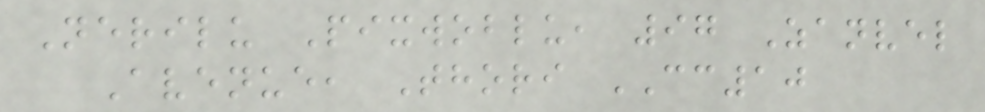Nerilu Pixwoblu, 97 Zanvel
Avenue, Thori CC10
